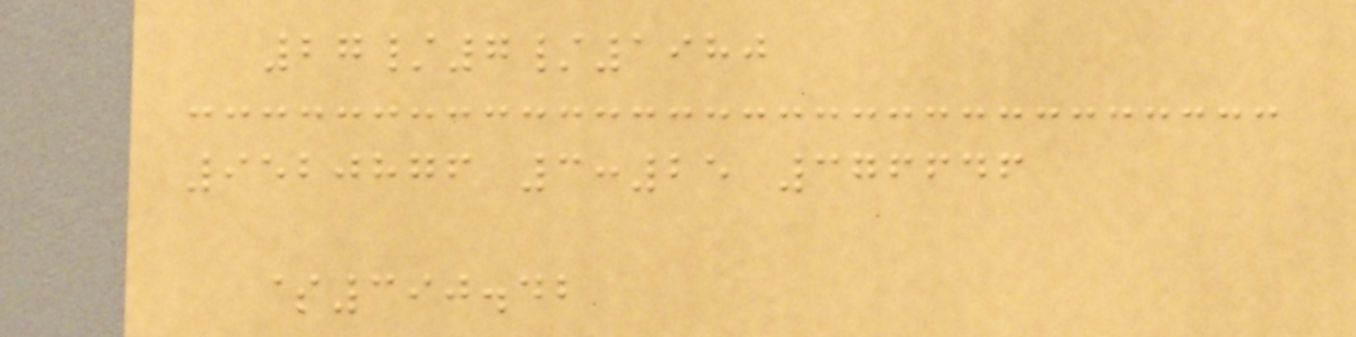27/7/1980
9520876 3:25 376646
$390.42
